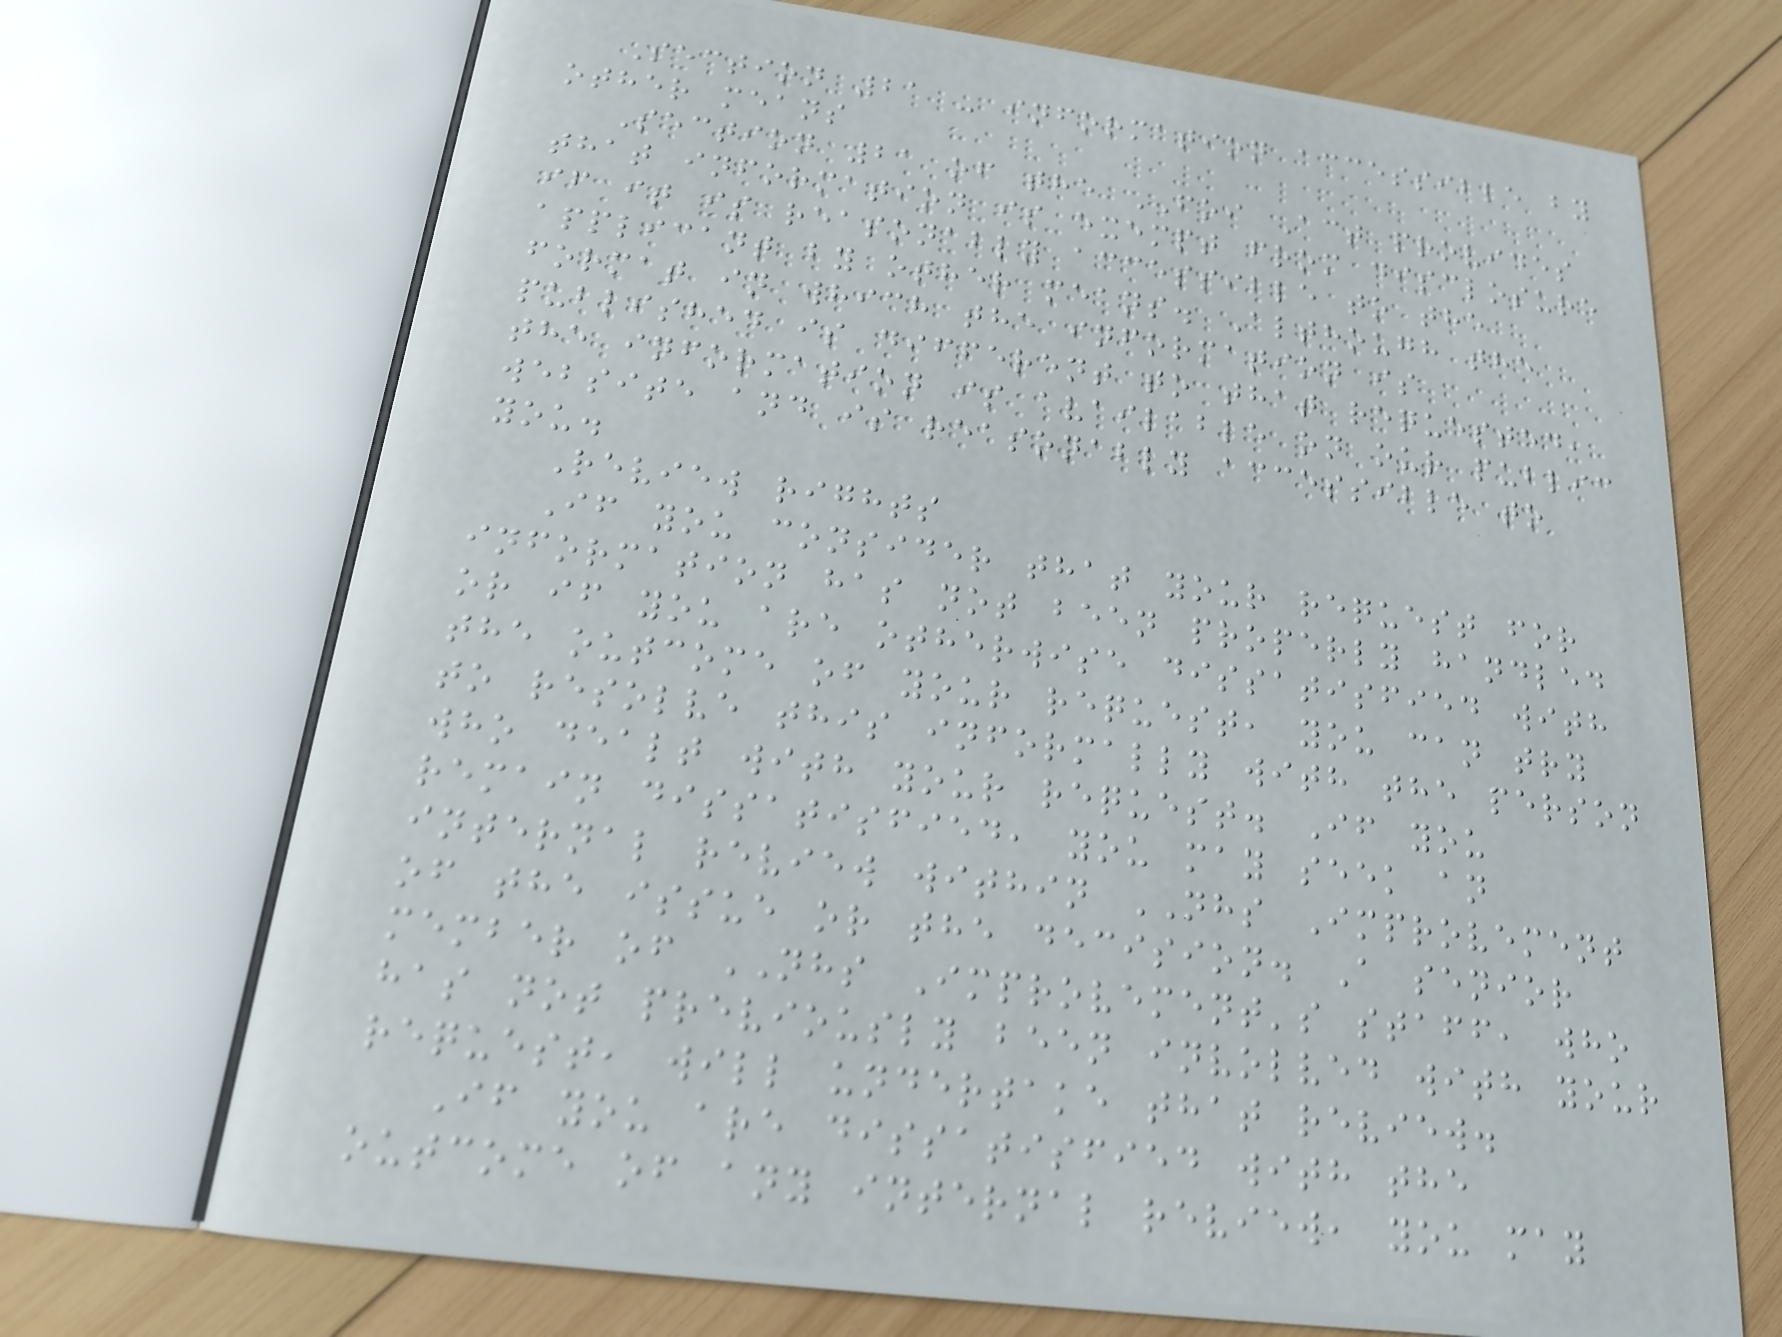Section 21 - information accessible by
other means
Section 21 of the FOI Act provides
that information is exempt from disclosure
if it is reasonably accessible to the
applicant by other means. Although the
format in which the information is
published is different to that requested,
the information is available on our public
website and is reasonably accessible to
you.
Review rights
If you consider that your request for
information has not been properly handled
or if you are otherwise dissatisfied with
the outcome of your request, you can try
to resolve this informally with the person
who dealt with your request. If you
remain dissatisfied, you may seek an
internal review within NHS Improvement
of the issue or the decision. A senior
member of NHS Improvement's staff, who
has not previously been involved with your
request, will undertake that review.
If you are dissatisfied with the
outcome of any internal review, you may
